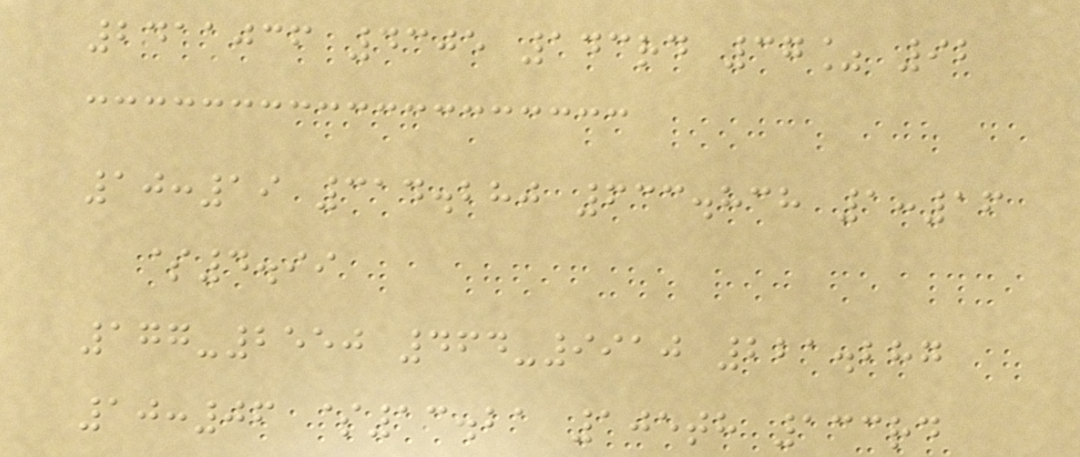2411036 4305 143rd 37% 92
10:19 314.280 633.838 1:16
$4.99
177-2550 464-9910 221.287
10:06 $13.21 105th 133rd
